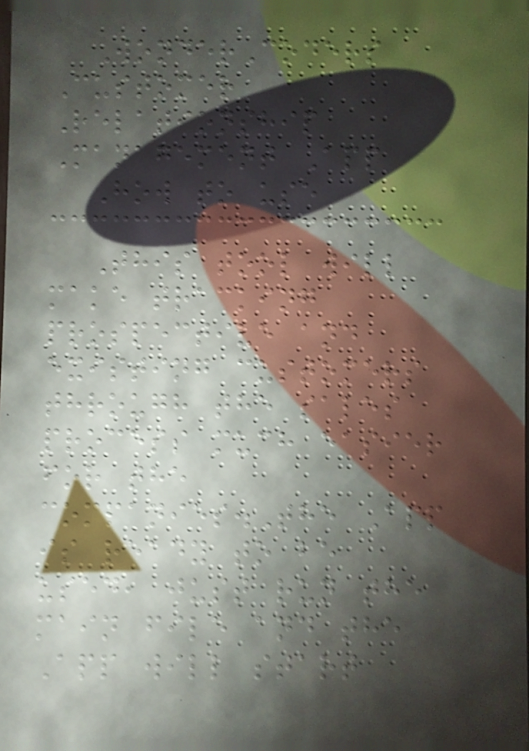WonderCoders
Customer
Relationship
Management App
How to use
This tool will
make tracking
prospective and
existing customers
through the sales
process much easier
for the
companies.The App
is ready to be
used, just run the
main file and the
App will start
